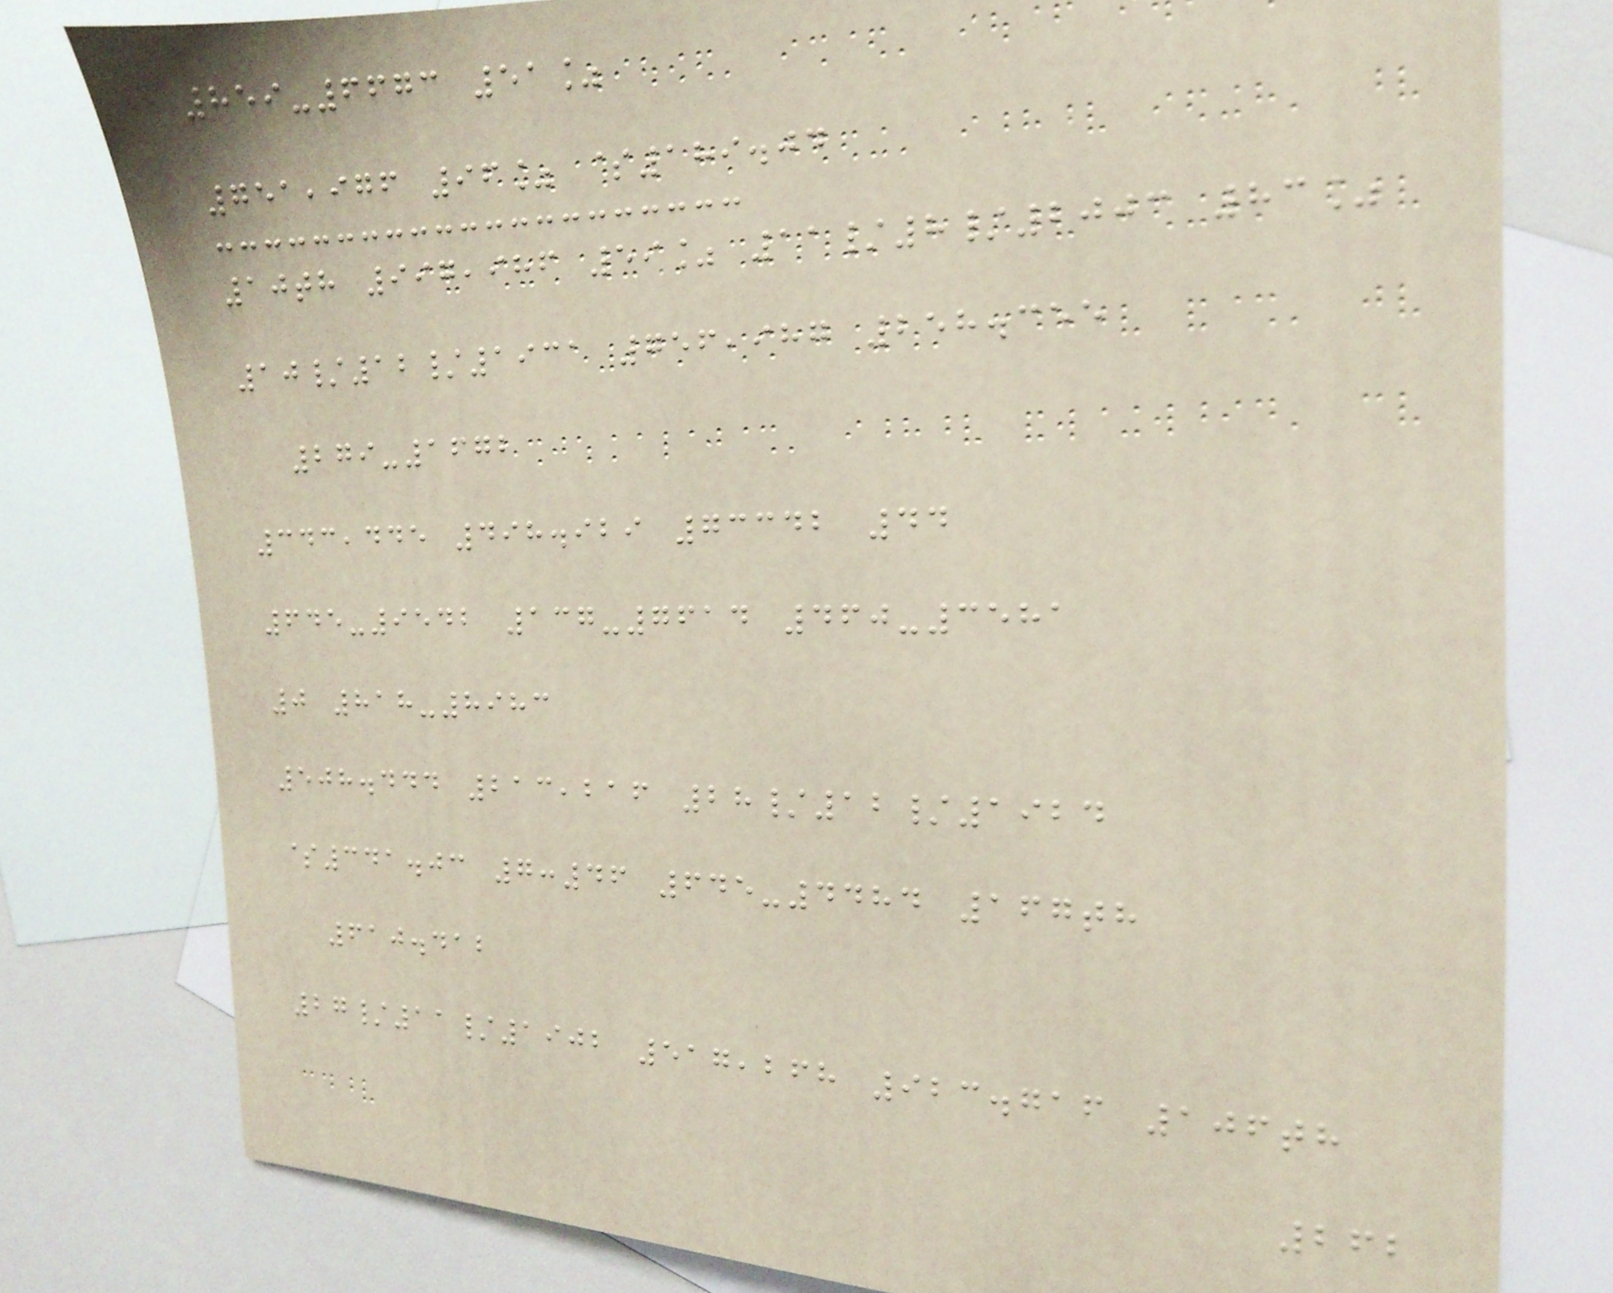859-6673 51%
751,976 96% $189.04
10th 997,986 59% 11/8/2003 83%
10/12/1931 756,987 258.355
279-1672
343,445 498.929 73342 44
645-9542 137-7614 460-3581
0 818-8983
508.444 213,216 28/12/1924
$341.03 7:46 645-4484 167th
610.412
27/11/1902 517,268 923.716 106th
262
